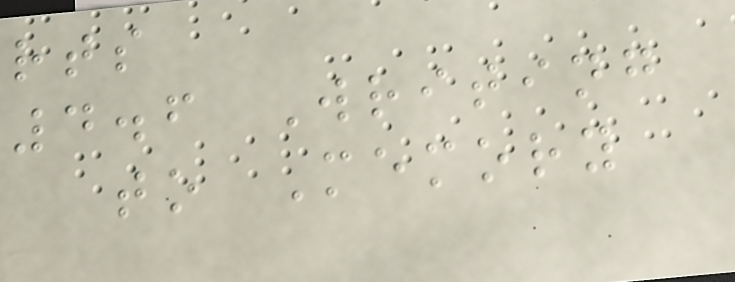rts
4.6 Writing
to Memory
